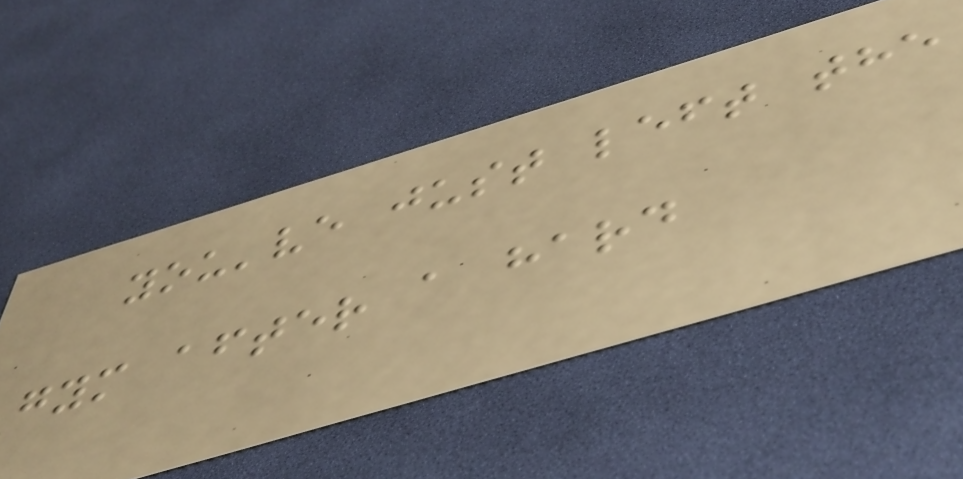you've just left the
gym after a hard
